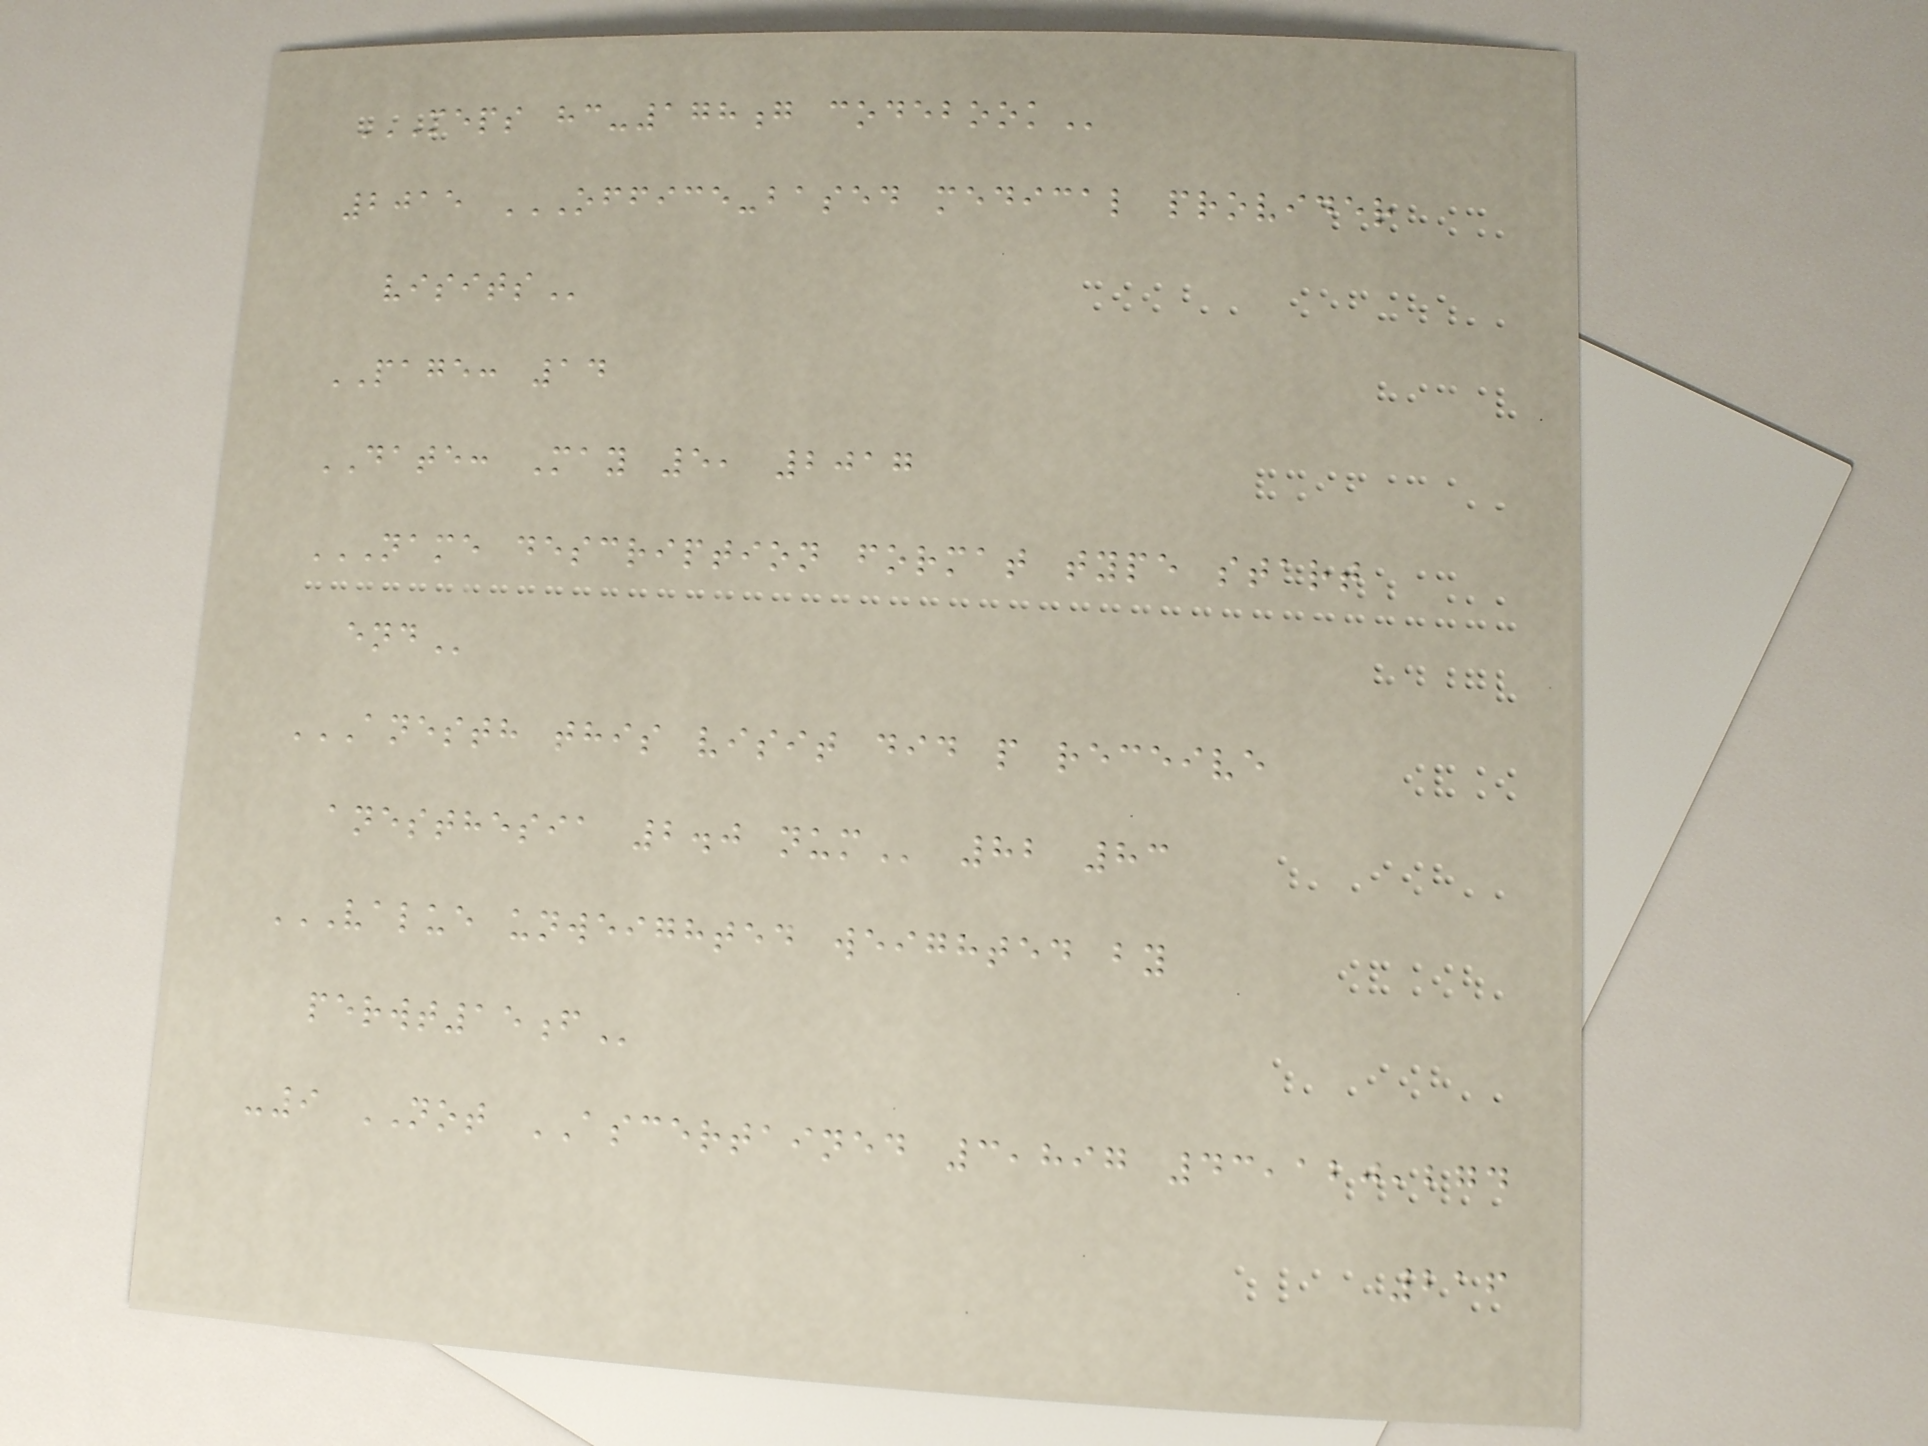MEPS HC-178G CODEBOOK
2015 OFFICE-BASED MEDICAL PROVIDER
VISITS
PAGE: 14
DATE: May 5, 2017
NAME DESCRIPTION FORMAT TYPE START
END
ANESTH THIS VISIT DID P RECEIVE
ANESTHESIA 2.0 NUM 82 83
VALUE UNWEIGHTED WEIGHTED BY
PERWT15F
-9 NOT ASCERTAINED 3,897 43,120,274
216
